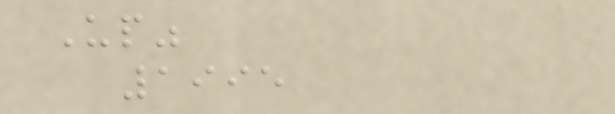Up"
1995
